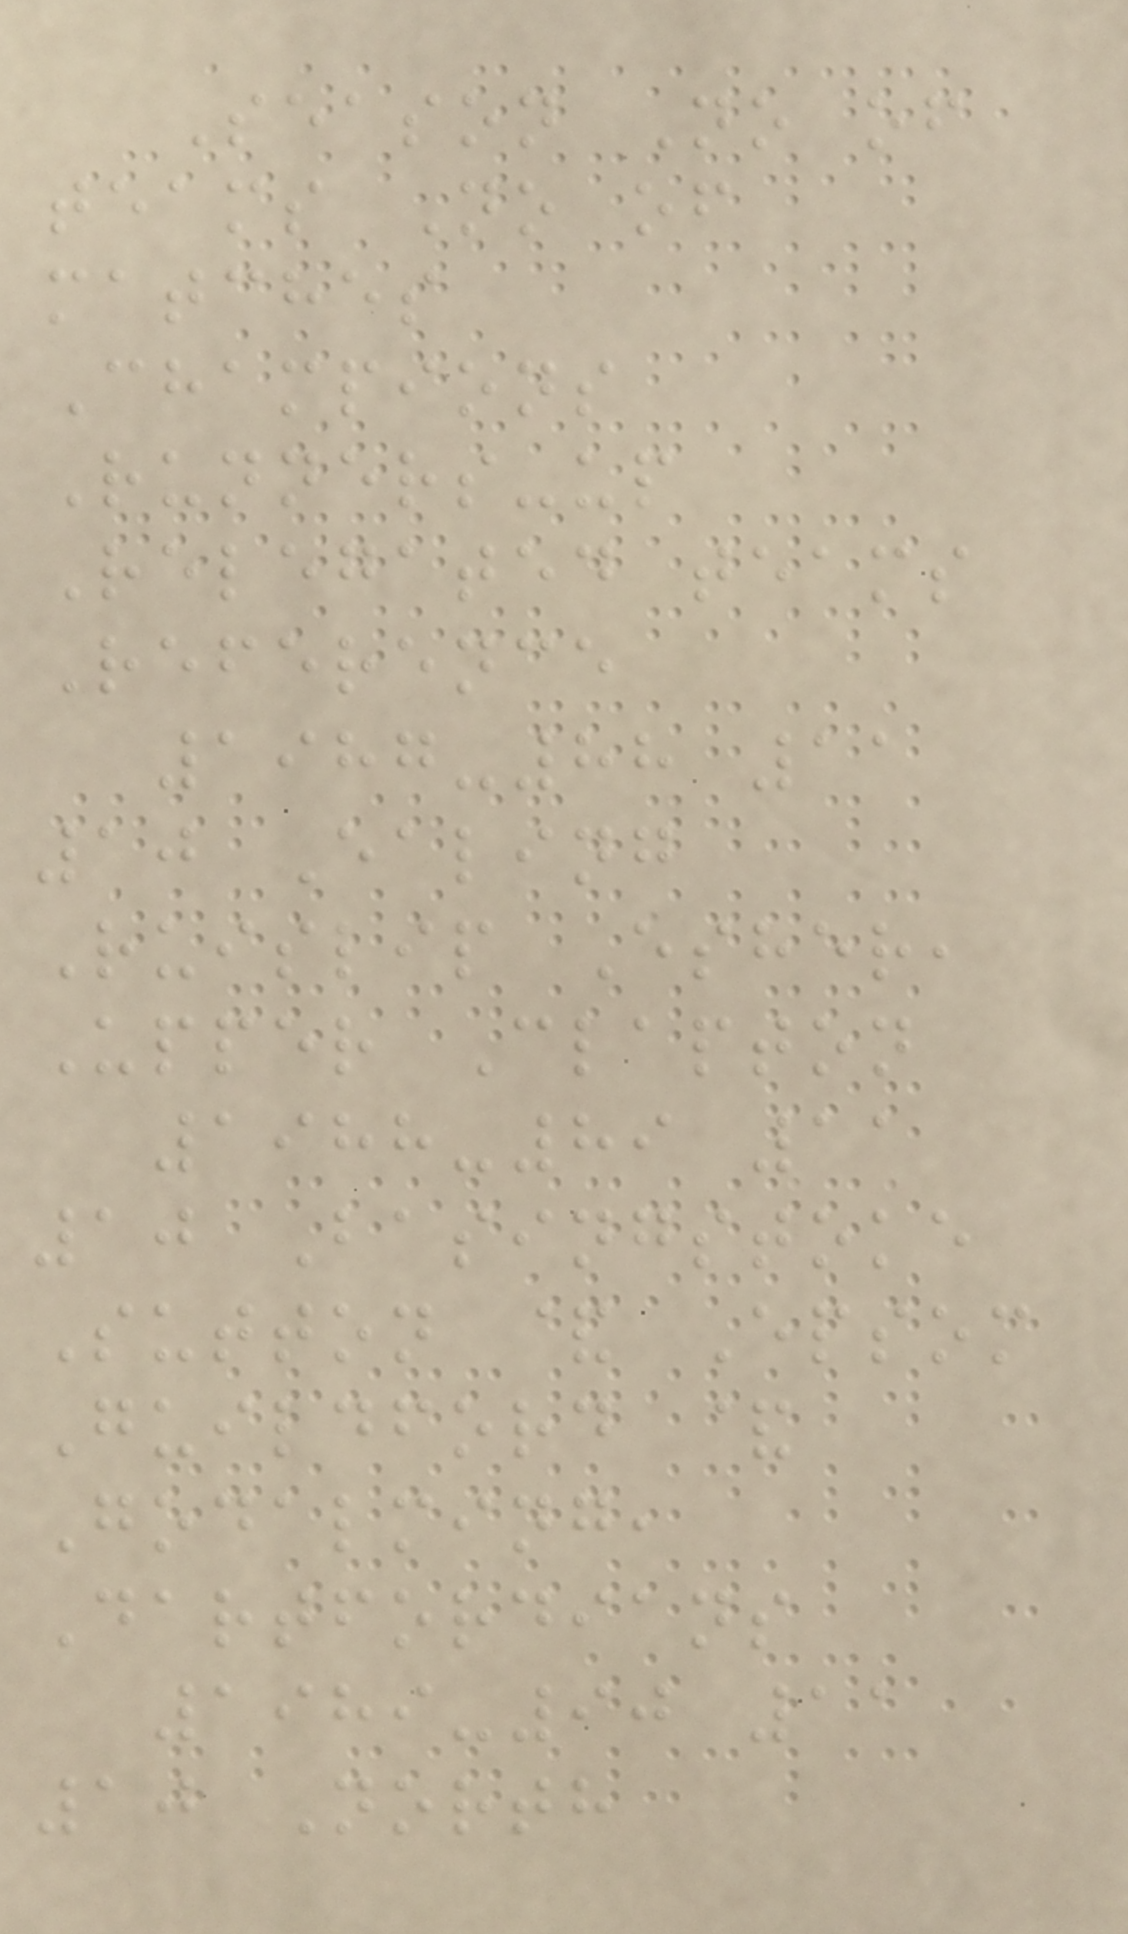Season No of
teams No of
matches
Champions
Runners-up
Relegated teams
Reference
1987-88 11
10 Ealing
Ruislip Esher,
Upper Clapton
1988-89 11
10 Basingstoke
Sutton & Epsom
Guildford &
Godalming,
Dartfordians
1989-90 11
10 North
